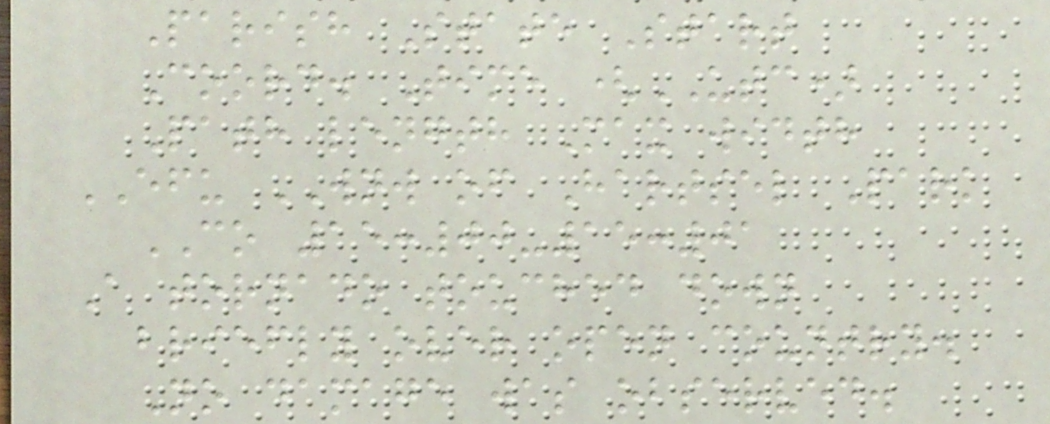Parish State Start
Coord. Time (UTC)
Path length Max width
EFU WNW of Hartsel Park
CO 15:00-15:01
A tornado touched down
briefly over open country.
No damage was observed.
